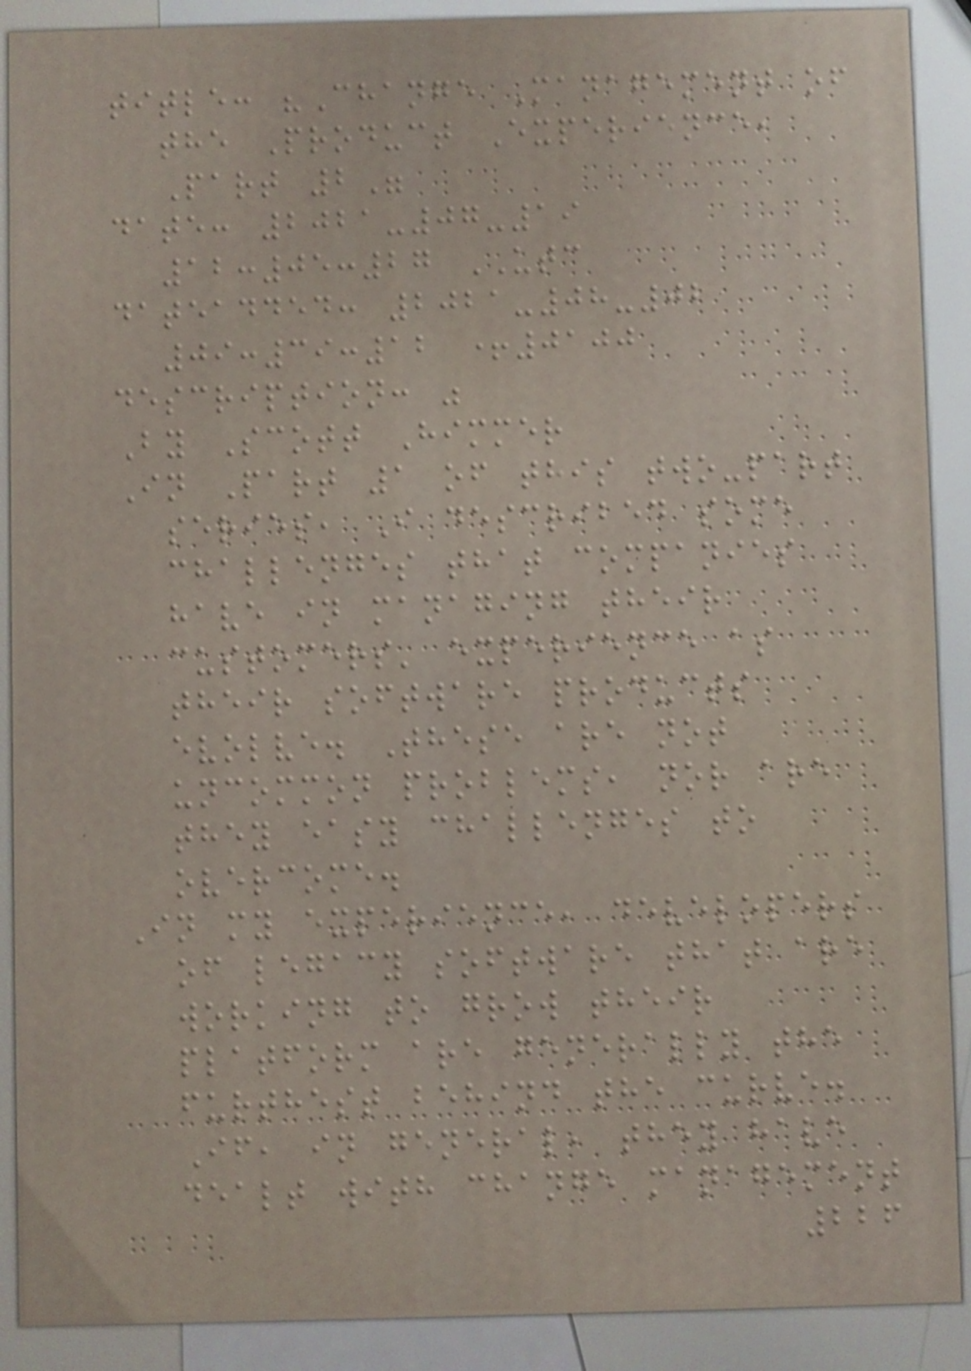title: "Change Management of
the Product Experience,
Part 2"
date: 2021-07-19
12:05:27 UTC
dateadded: 2021-08-02
09:39:12 +0100
description: "
By Scott Himmer
In Part 1 of this two-part
series, I described some
challenges that companies
have in managing their
customers' experience as
their software products
evolve. These are not
uncommon problems, nor are
they easy challenges to
overcome.
In my experience, developers
of legacy software that are
working to grow their
platform are generally the
furthest behind the curve.
If, in general, they have
dealt with change management
226
